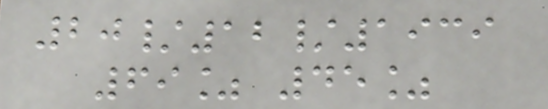20/12/1939
69% 45%
